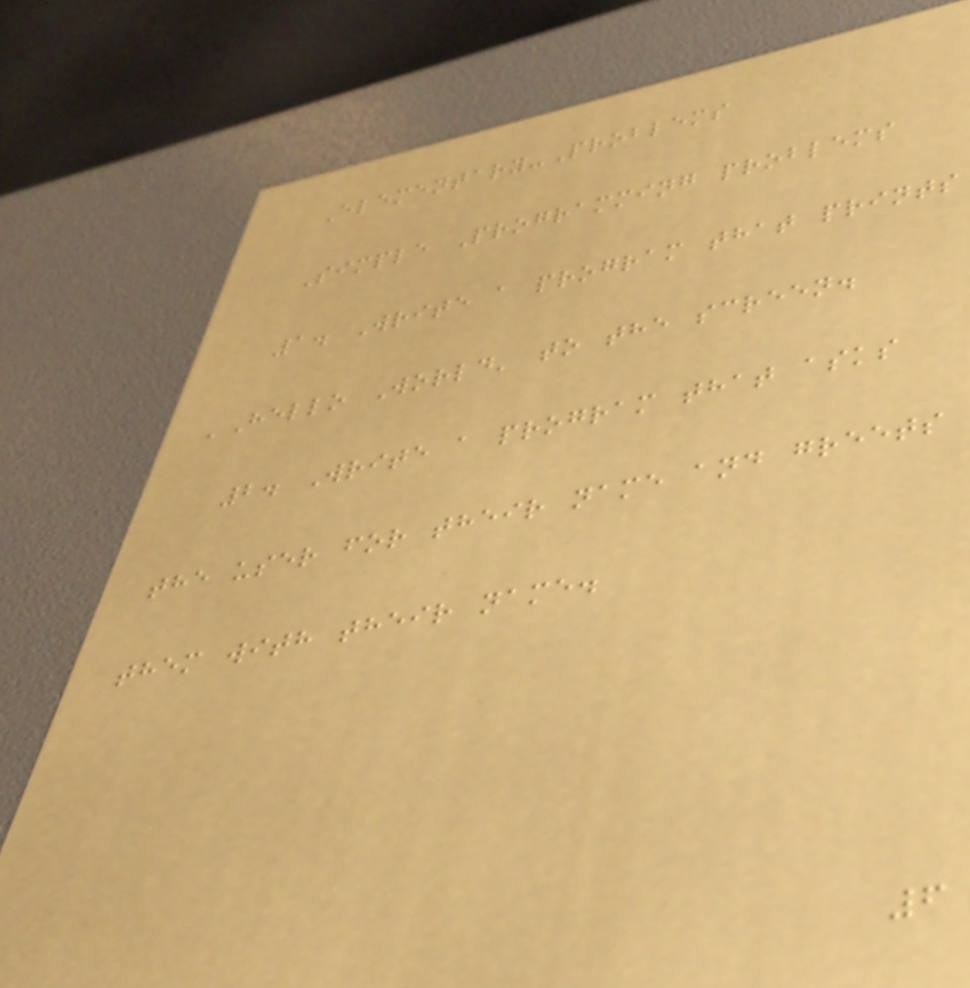Elementary-Problems
Simple Programming problems
1. Write a program that prints
'Hello World' to the screen.
2. Write a program that asks
the user for their name and greets
them with their name.
6
